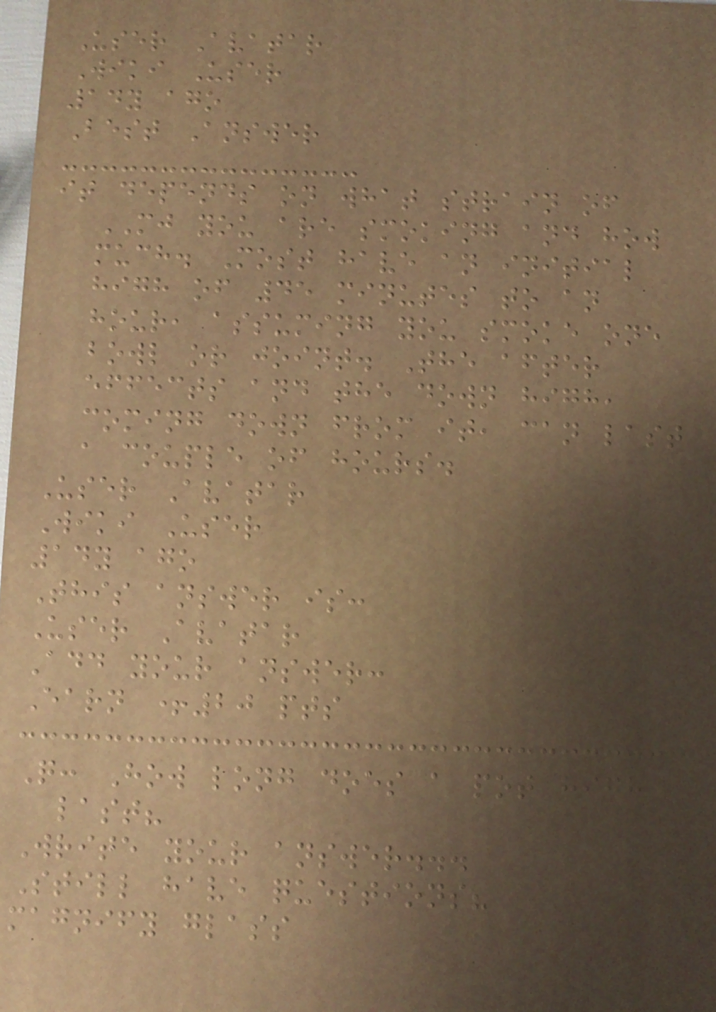User Avatar
Wiki User
14y ago
Best Answer
it depends on what strain of
MJ you are smoking and how
much. Most have an initial
high of 45 minutes to an
hour, assuming you smoke one
bowl or joint. The after
effects and the down high,
coming down from it, can last
a couple of hours.
User Avatar
Wiki User
14y ago
This answer is:
User Avatar
Add your answer:
Earn +20 pts
Q: How long does a pot high
last?
Write your answer...
Still have questions?
magnify glass
